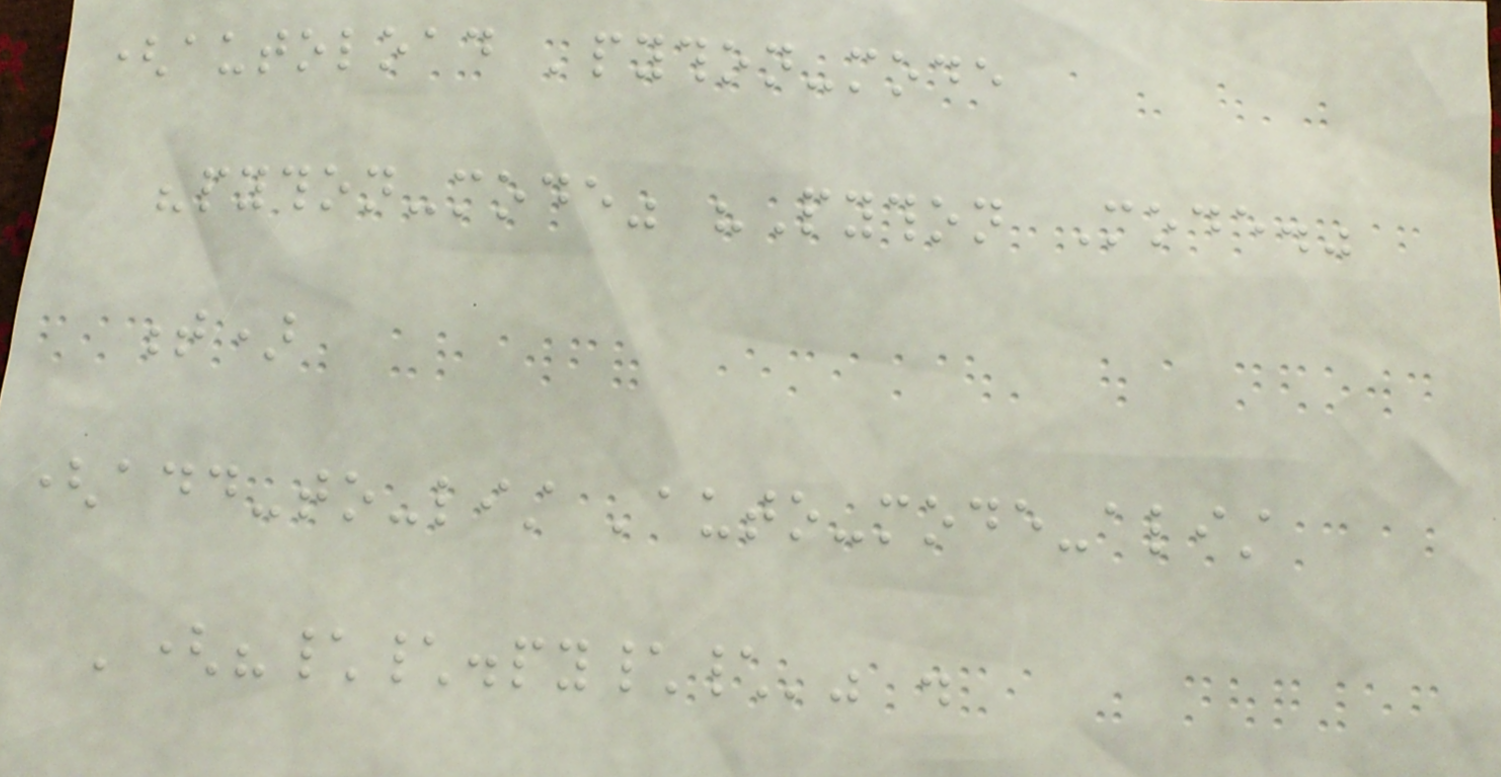(autoload 'python-mode
"python-mode" "Python Mode."
t)
(add-to-list 'auto-mode-alist
'("\\.py\\'" .
